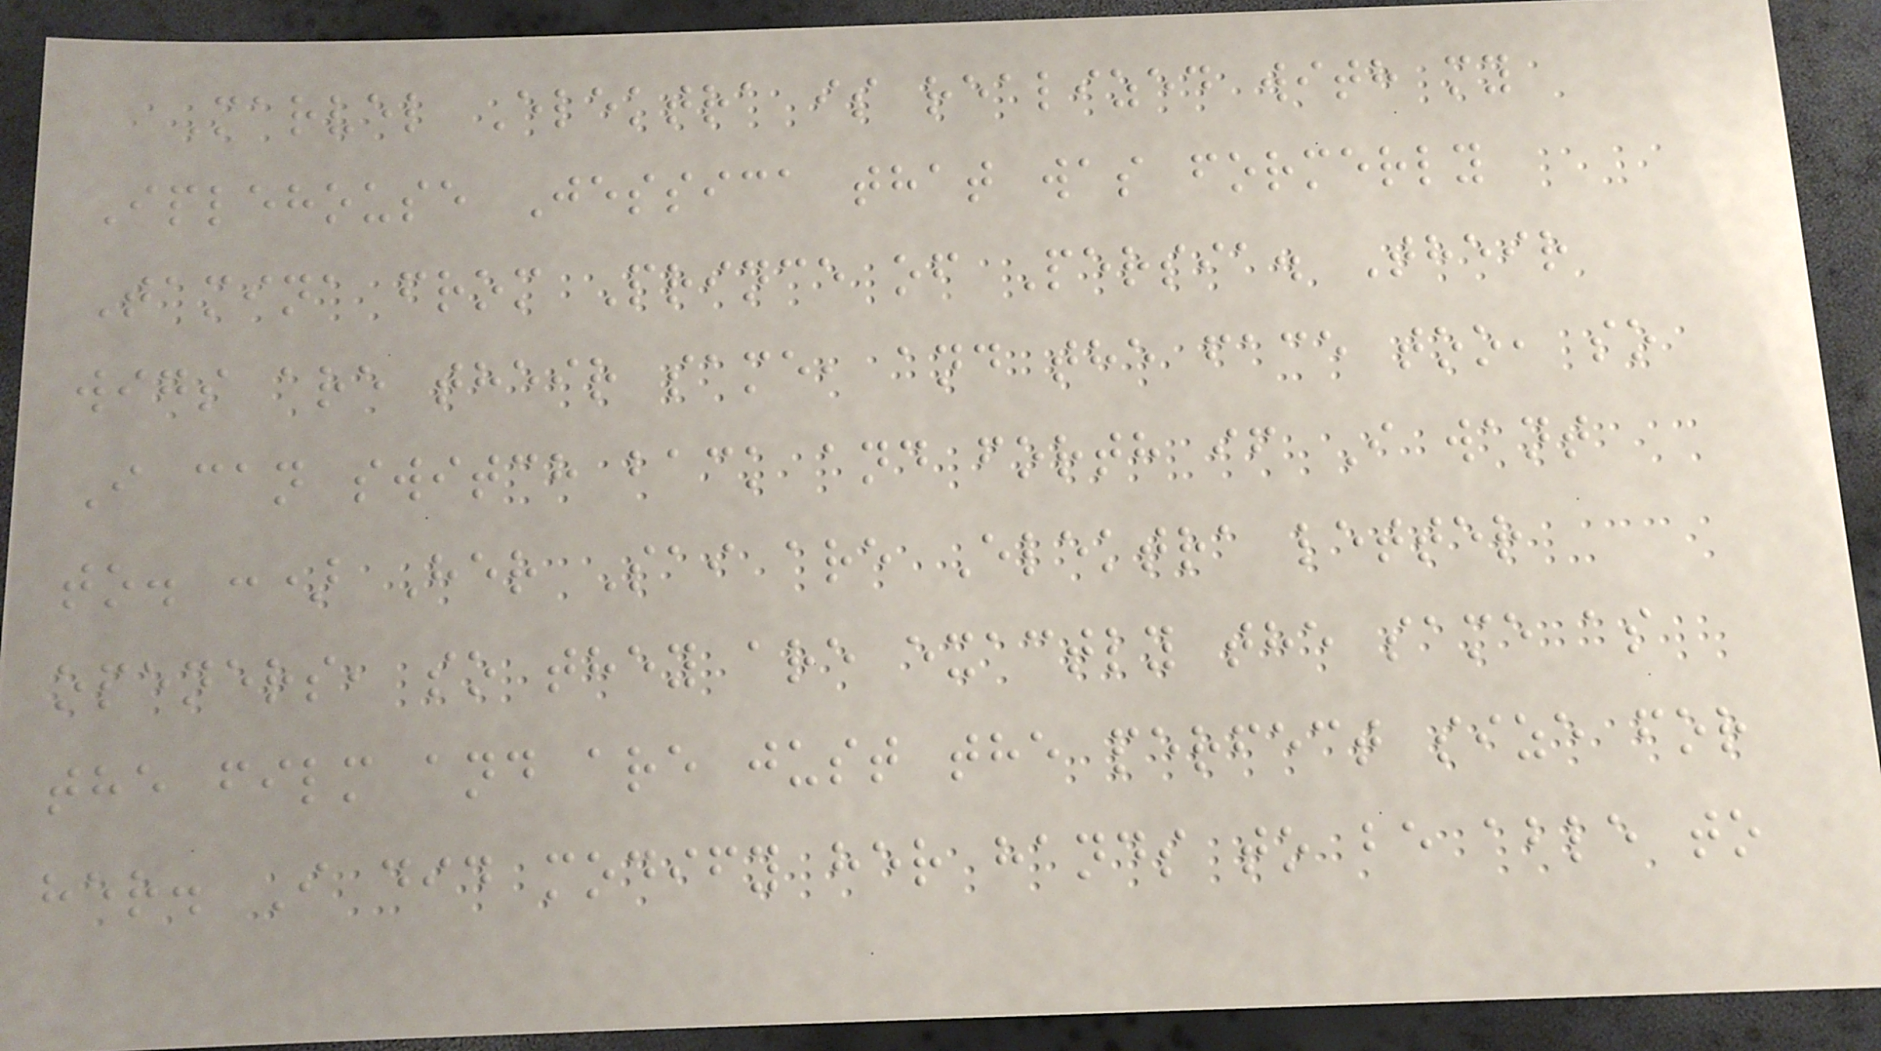Marvel Elektra is realized with my
Iplehouse Jessica that was formerly
Tamina from Prince of Persia. Their
wigs are their same, and the face too, so
I can switch back and forth if I want
to. :) Her Sai are Elektra letter
openers, so they are exactly the same as
the film and are just the perfect size for
her. I did modify her hands to be able to
